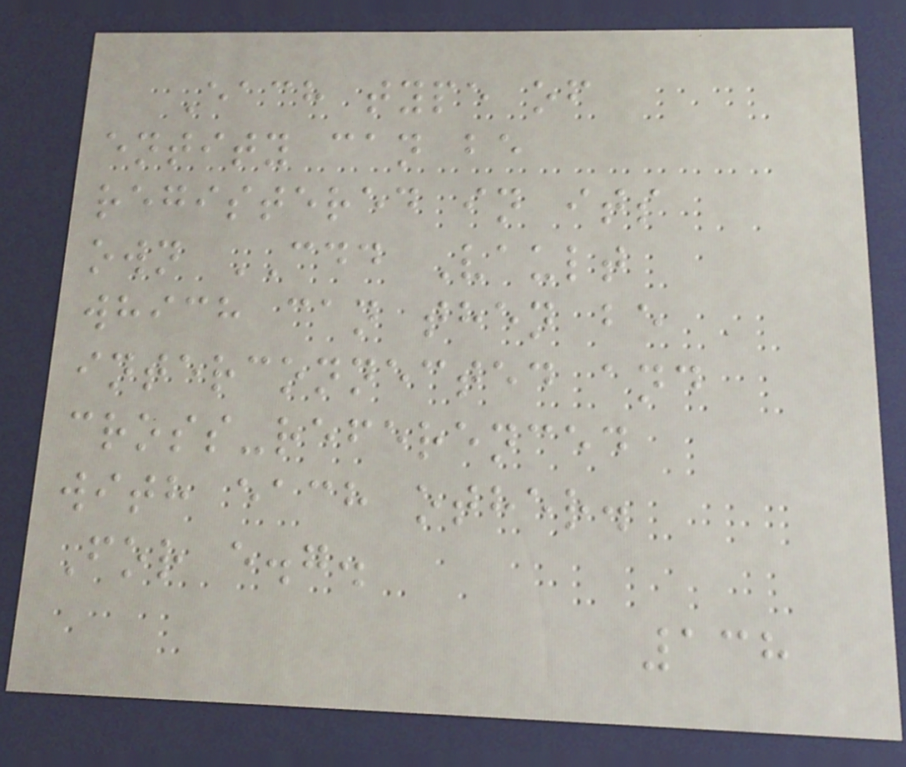Each type of
entity can be
registered in its
own CDD Vault
which can then be
interconnected and
cross-referenced
with each other.
For e.g.
138
